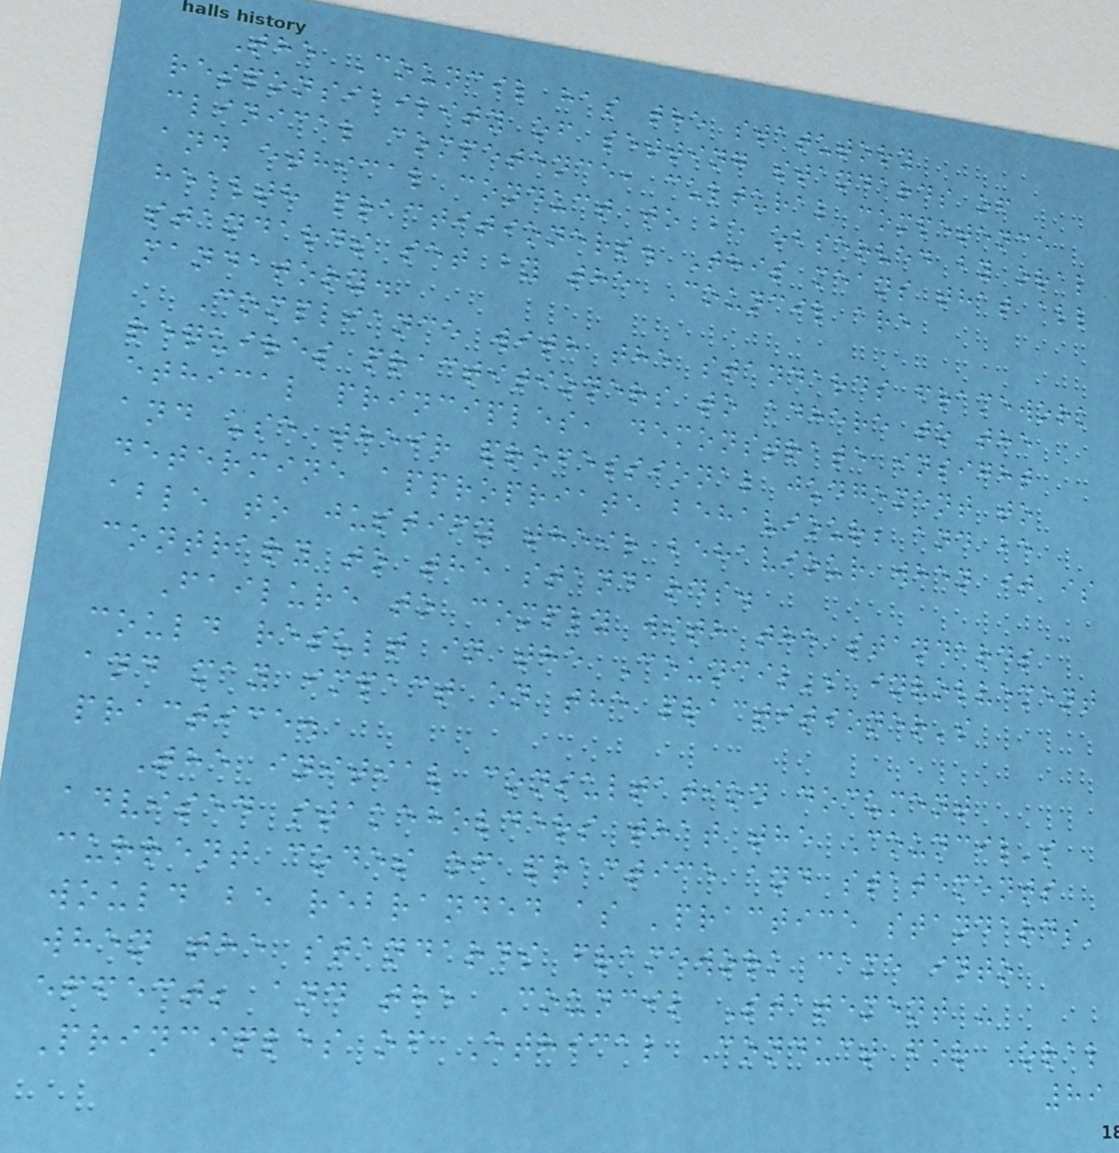The Council has the statutory
responsibility of setting standards of
clinical competence, cultural competence
and ethical conduct to be observed by oral
health practitioners. This means that all
standards set by the Council are
mandatory.
Compliance with the standards framework
requires practitioners to adhere to the
ethical principles, demonstrate insight
and use their professional judgement to
determine appropriate behaviour; and be
able to justify their behaviour when it is
contrary to the standards.
Failure to comply with the standards
could result in the Council's involvement
and may impact on the practitioner's
practice.
The initial consultation document
advised stakeholders that the Council's
current codes of practice and statements
would be rebranded as 'practice standards'
when the standards framework came into
effect; and the Council Statement -
Principles of Ethical Conduct for Oral
89
